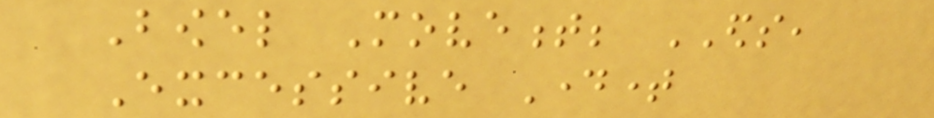Bowel Movement; EDS,
Excessive Daytime
